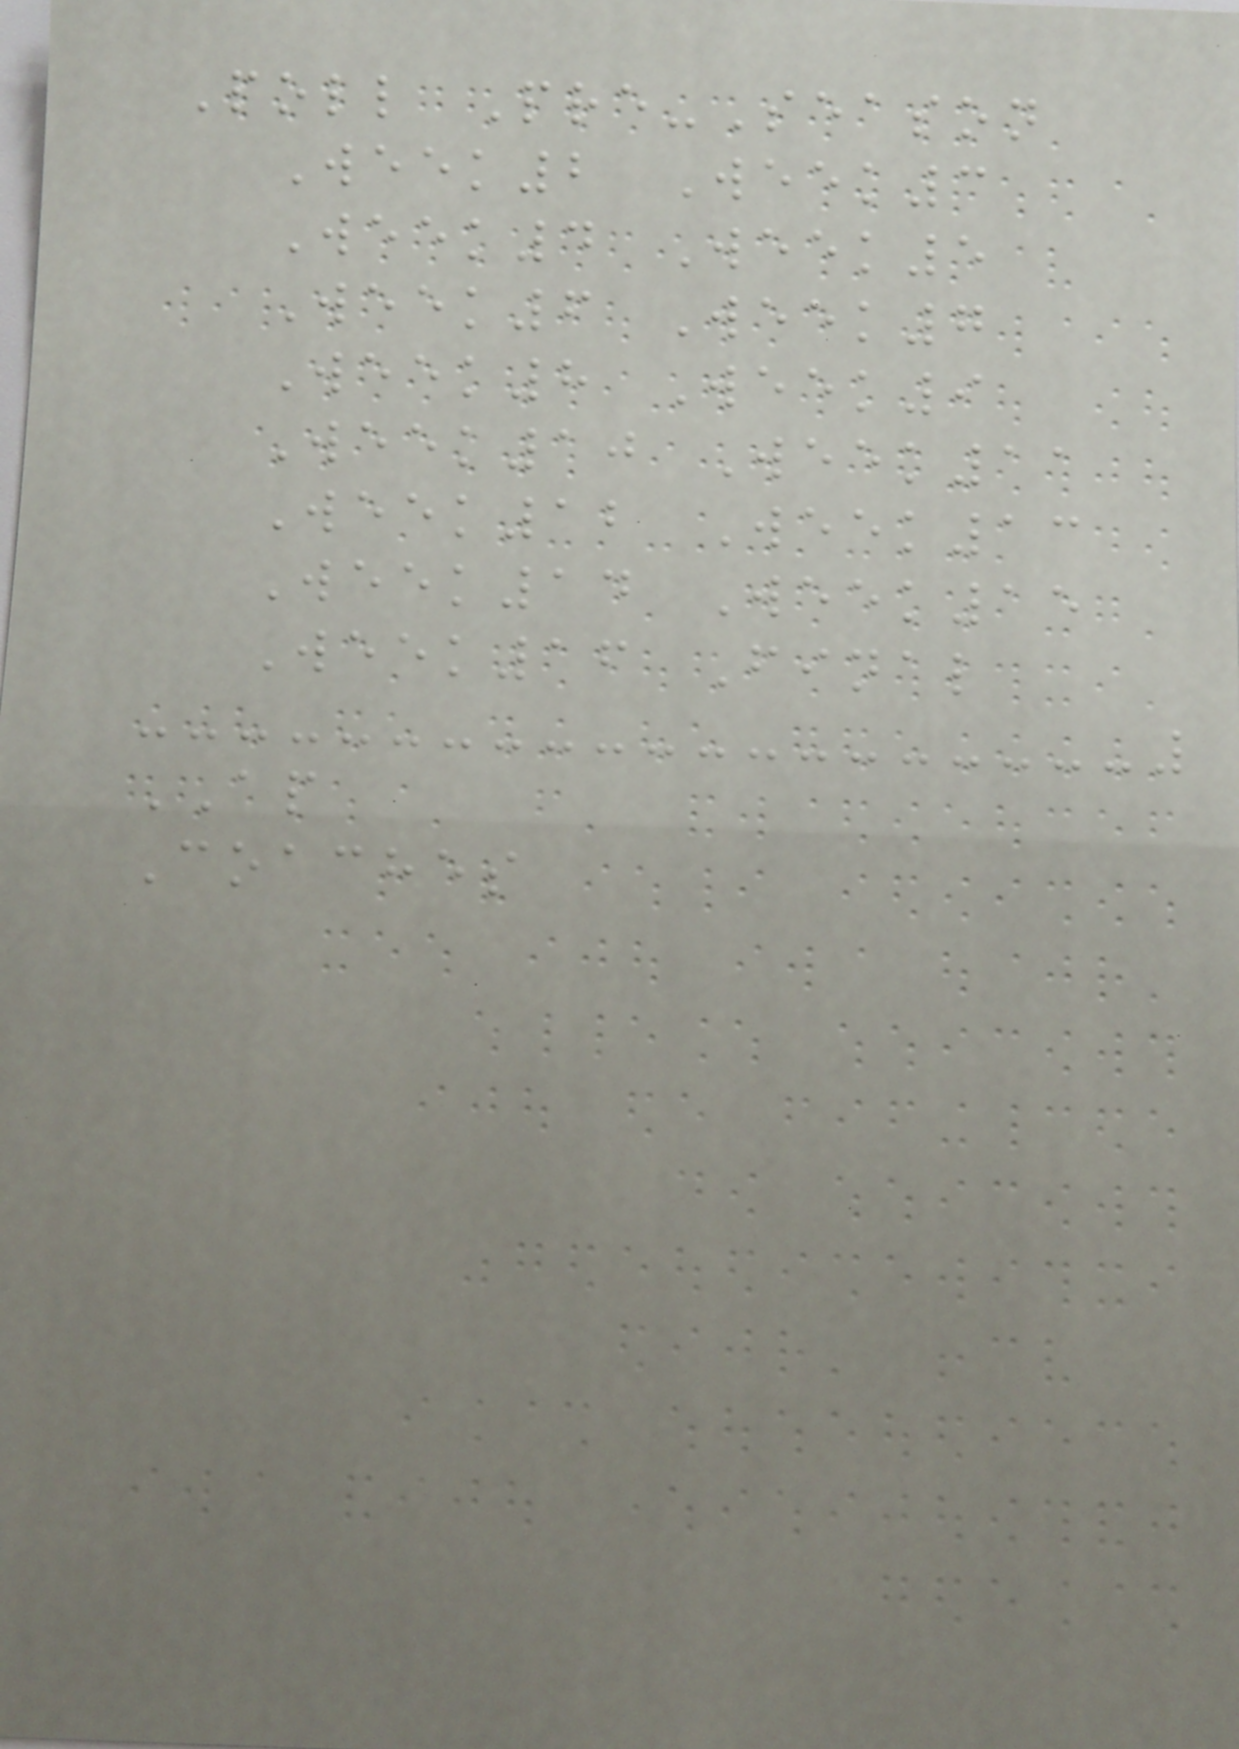Poll Pre-Season
Week2 Week3
Week4 Week5
Week6 Week7
Week8 Week9
Week10 Week11
Week12 Week13
Week14 Week15
Week16 Final
AP
Coaches
